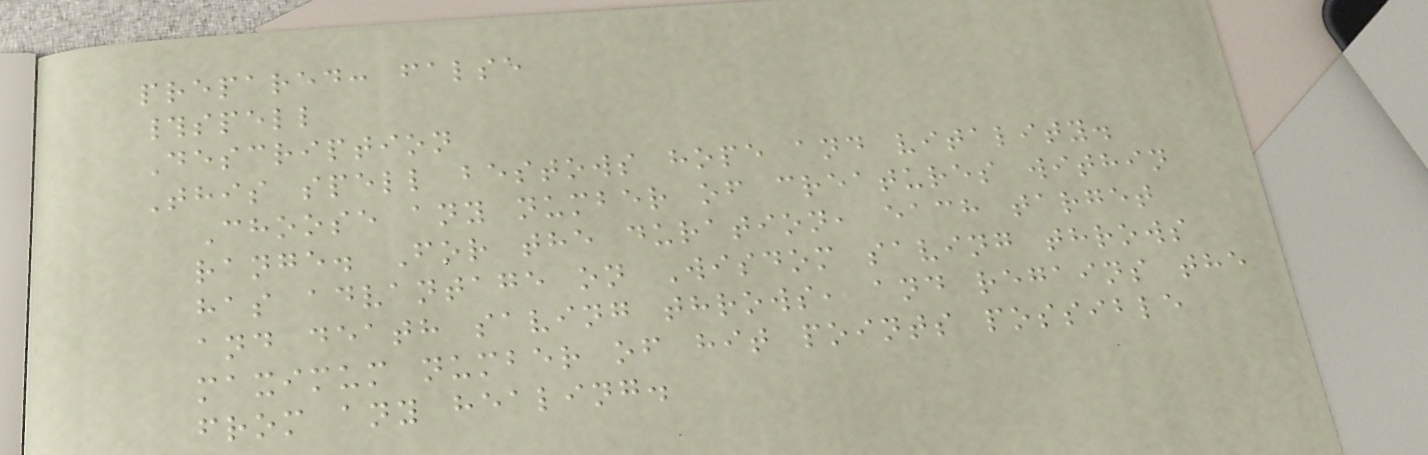prepared: false
#spell
Description
This spell bestows hope and vitality.
Choose any number of creatures within
range. For the duration, each target
has advantage on Wisdom saving throws
and death saving throws, and regains the
maximum number of hit points possible
from any healing.
